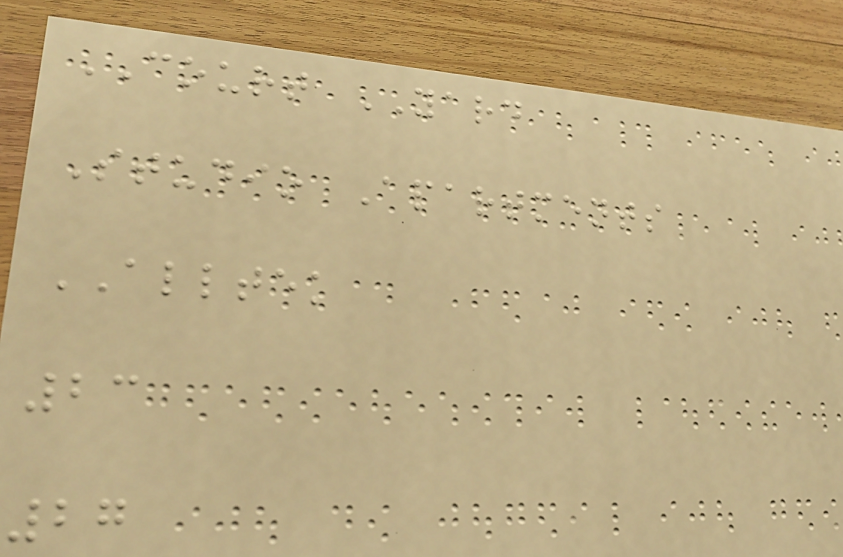COURT YARD
Studio Apartments
ALLTEK
23
27
